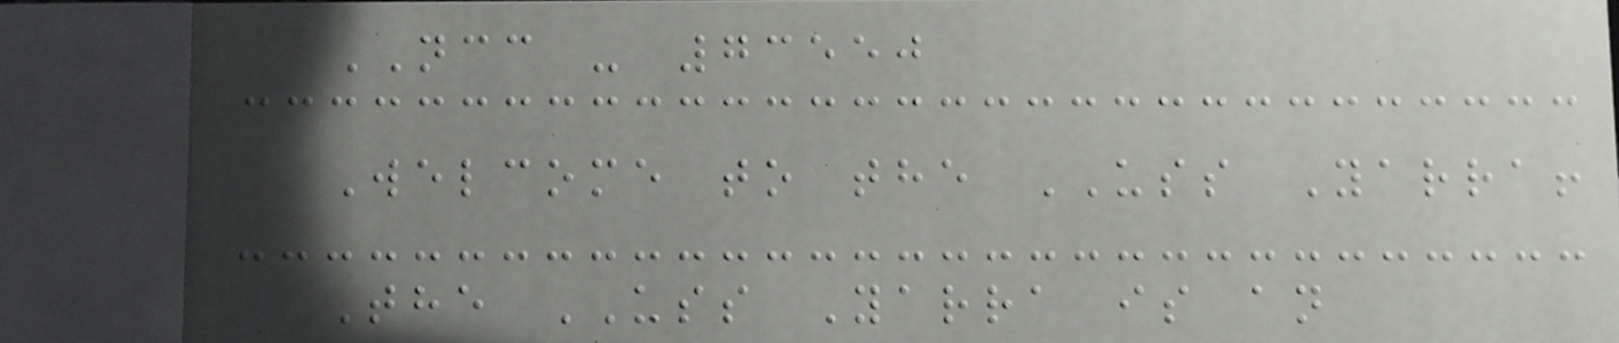NCC - 73550
Welcome to the USS Yarra!
The USS Yarra is an
